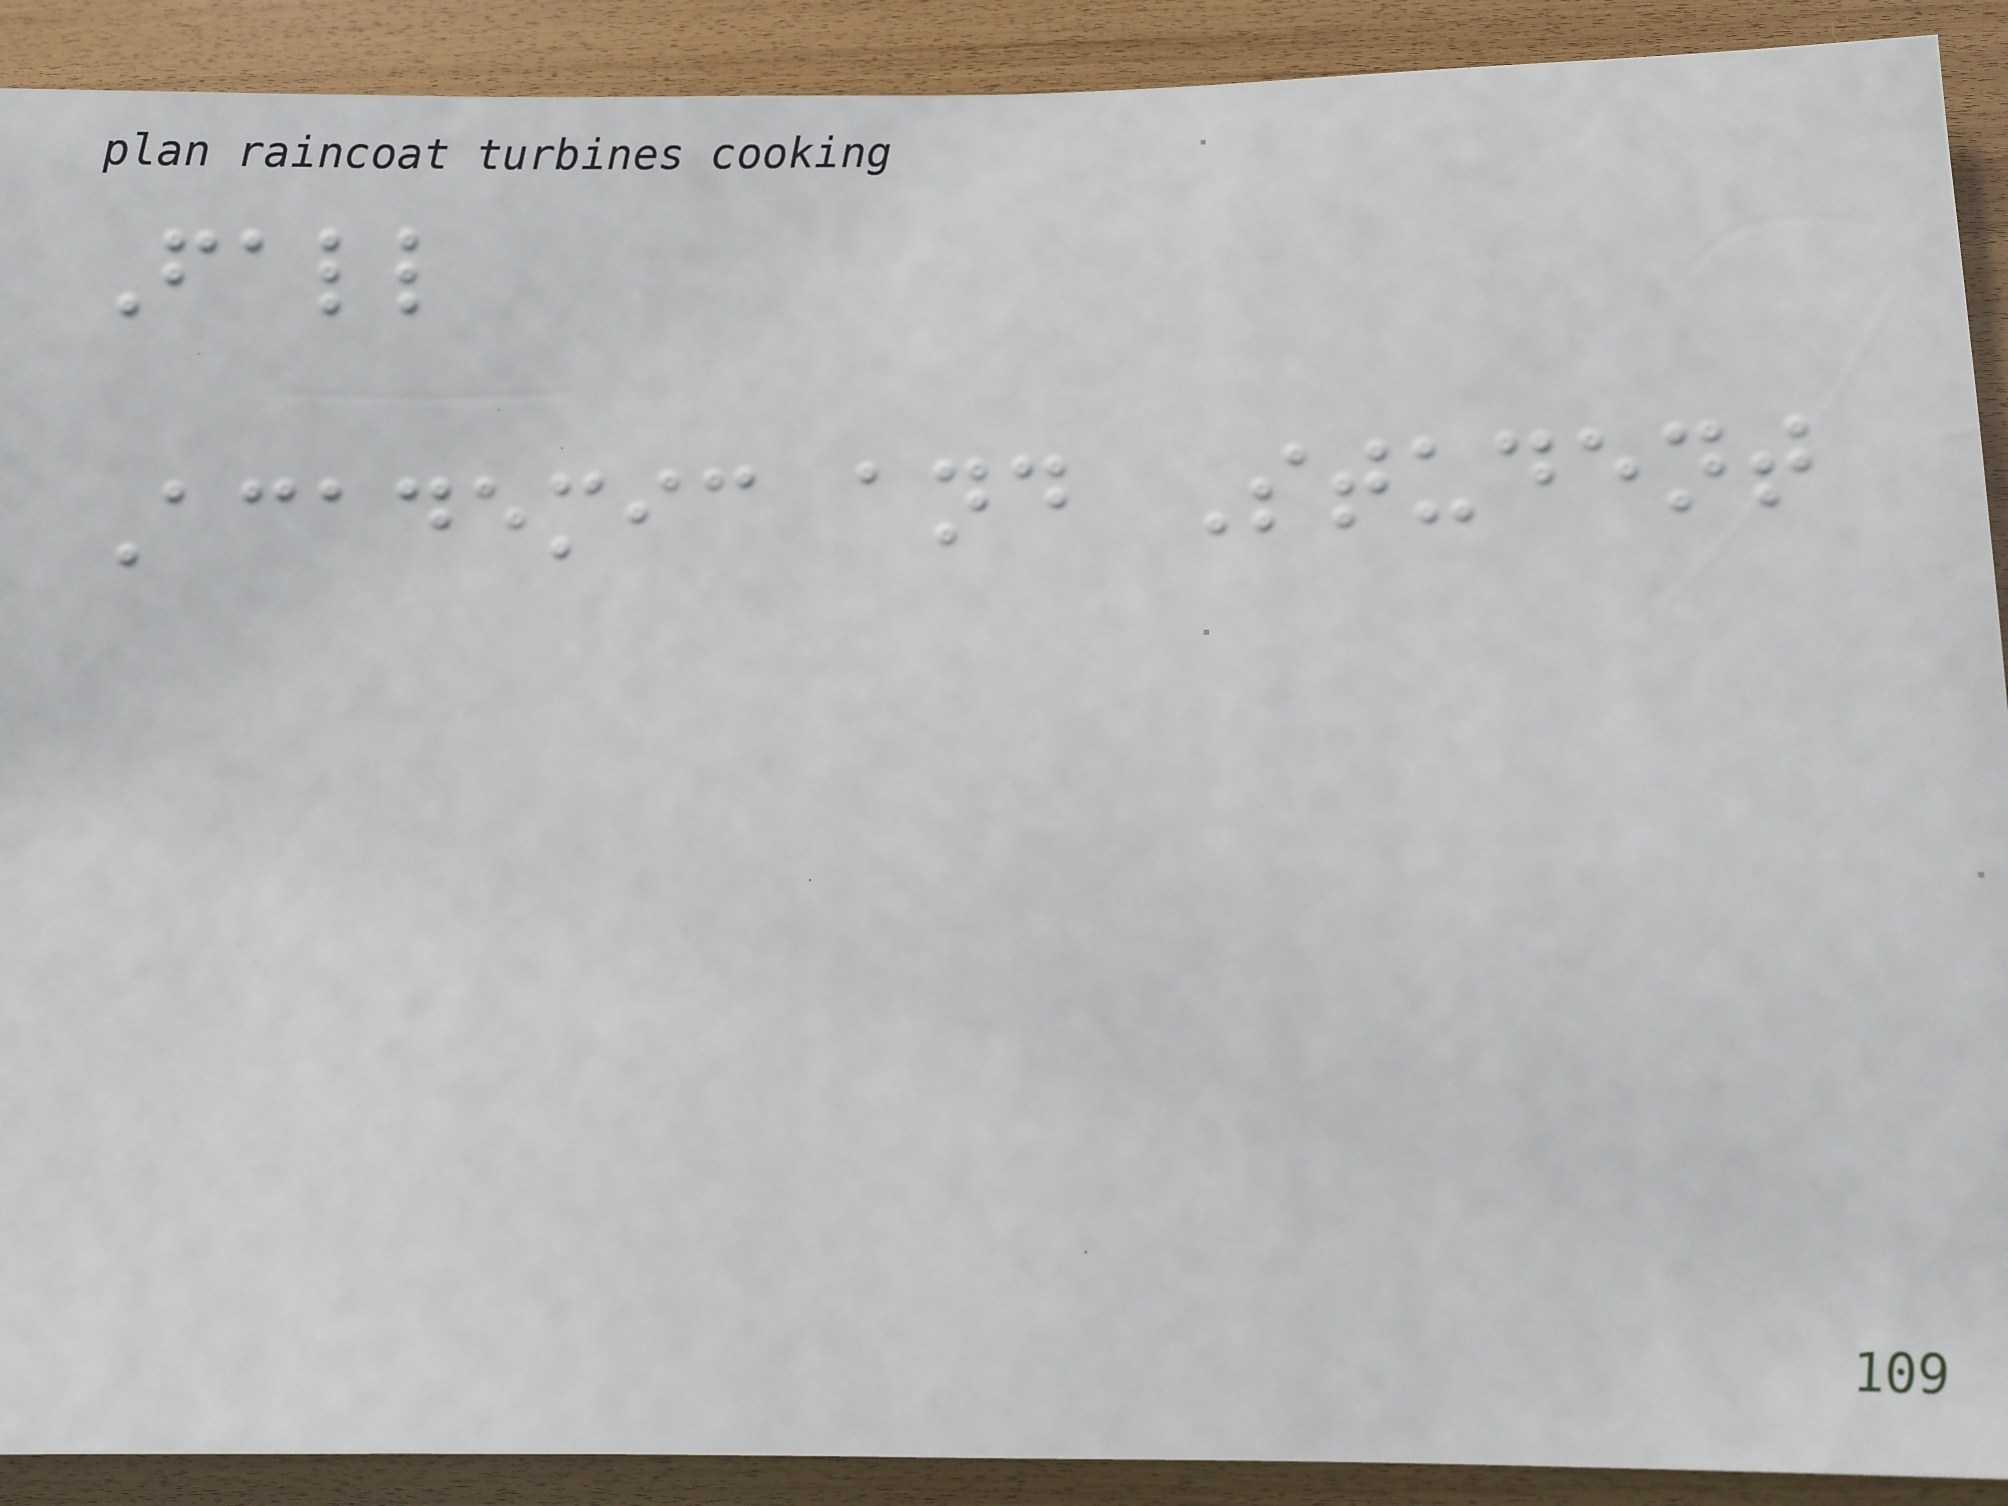Fall
Academic and Student
